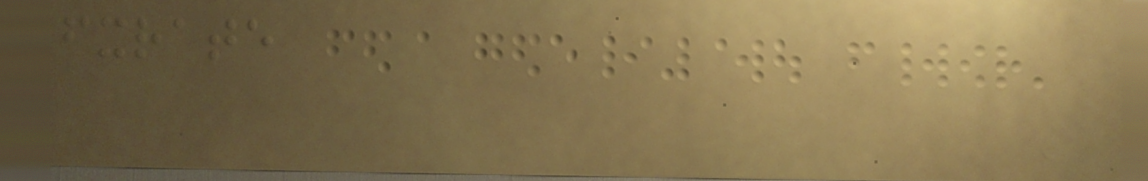fxrate
